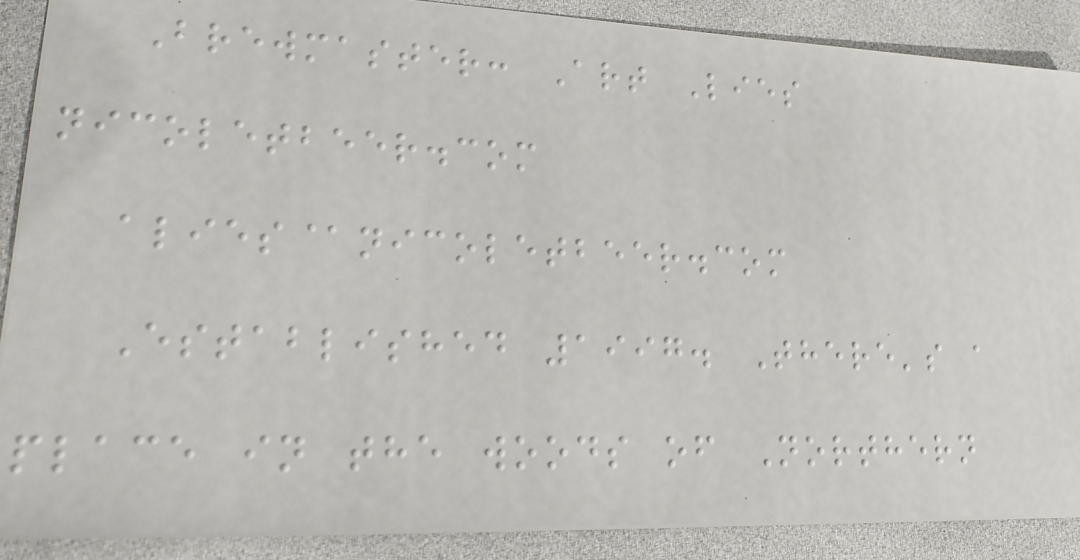Brewmaster: Art Lies
nicoletbeer.com
alies@nicoletbeer.com
Established 1997. There's a
place in the woods of Northern
